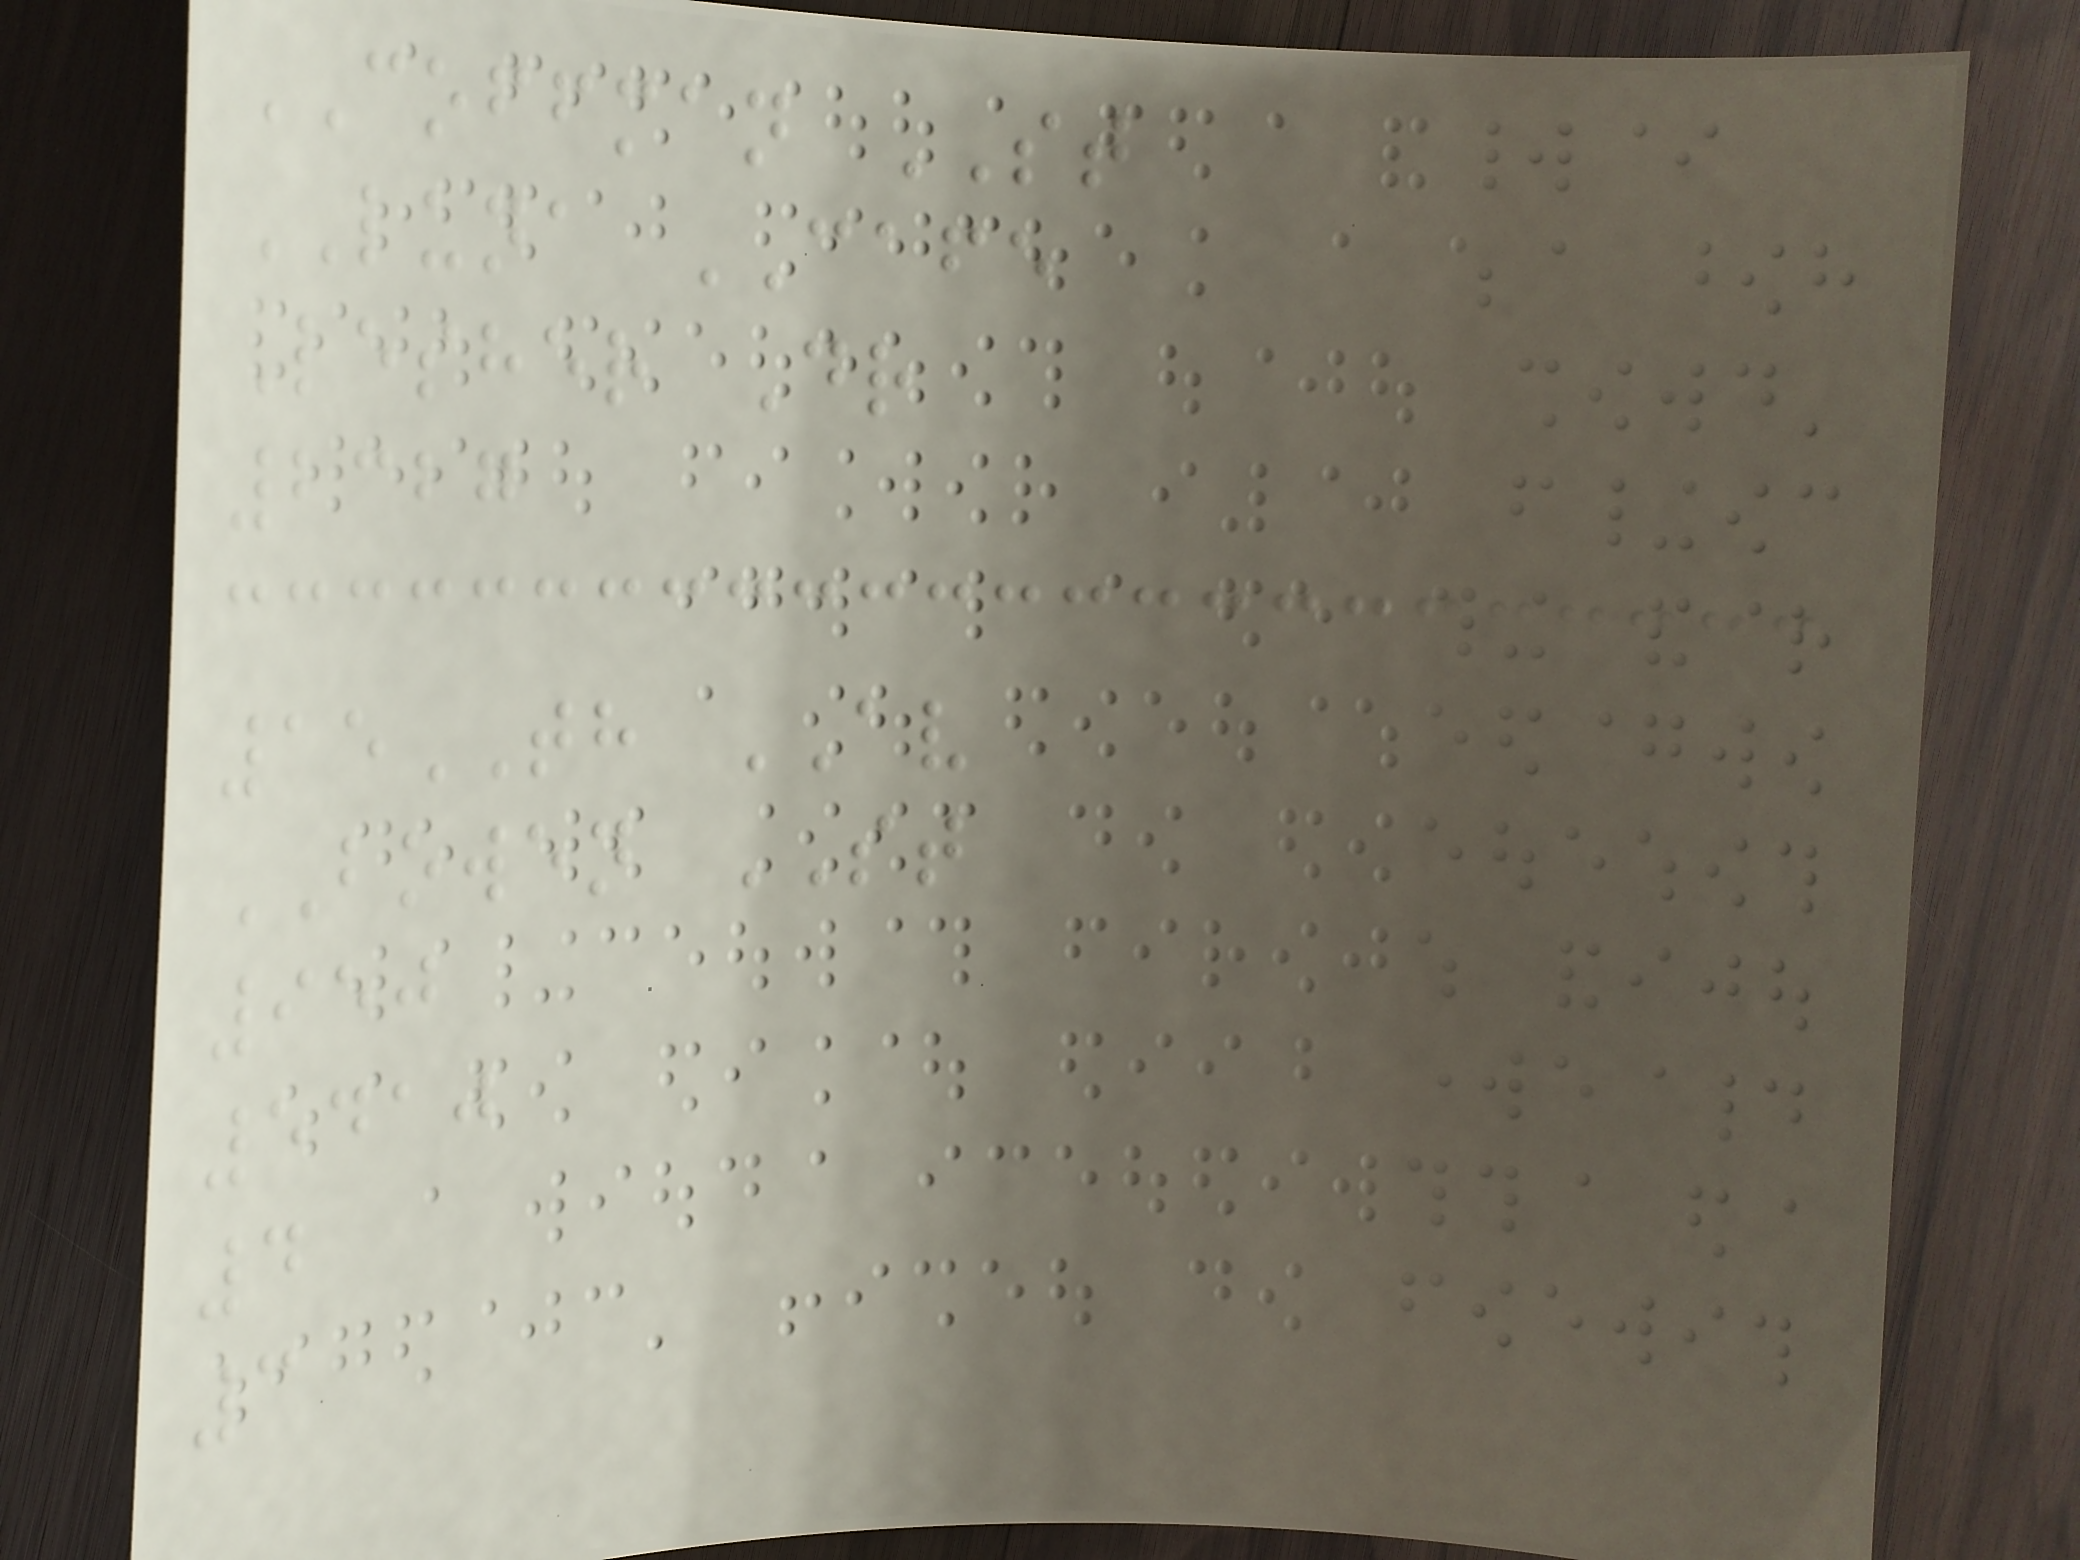COFFMAN ST
LUNA CAFE
Lesher Dr
2327
15TH AV
BOWEN ST
950
5410
4
3
